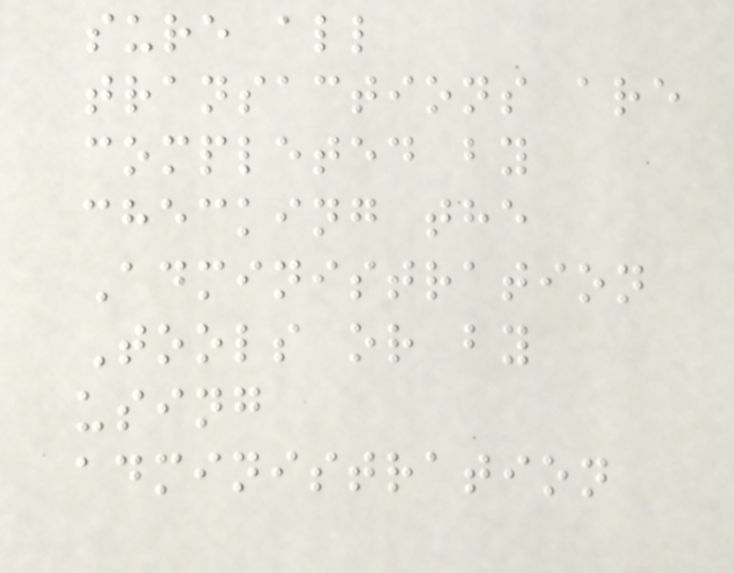sure all
transactions are
completed by
checking the
Administration
Tools or by
using
administration
